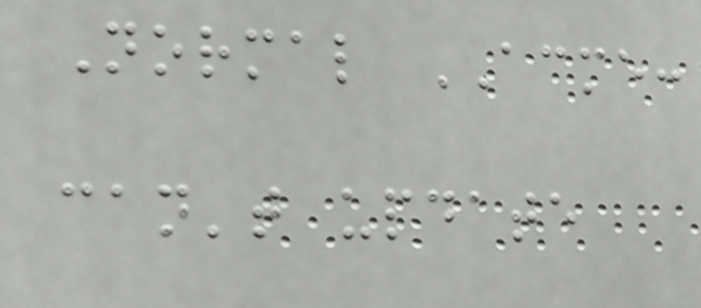Normal ACME:
can't update
